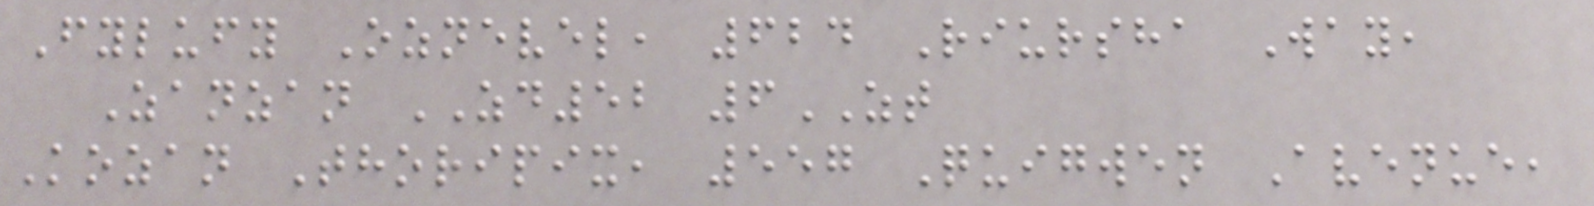Fylufy Oznevel, 624 Riursha Way,
Zanzan ZD52 6ZT
Kozan Thoripix, 557 Quigwen Avenue,
